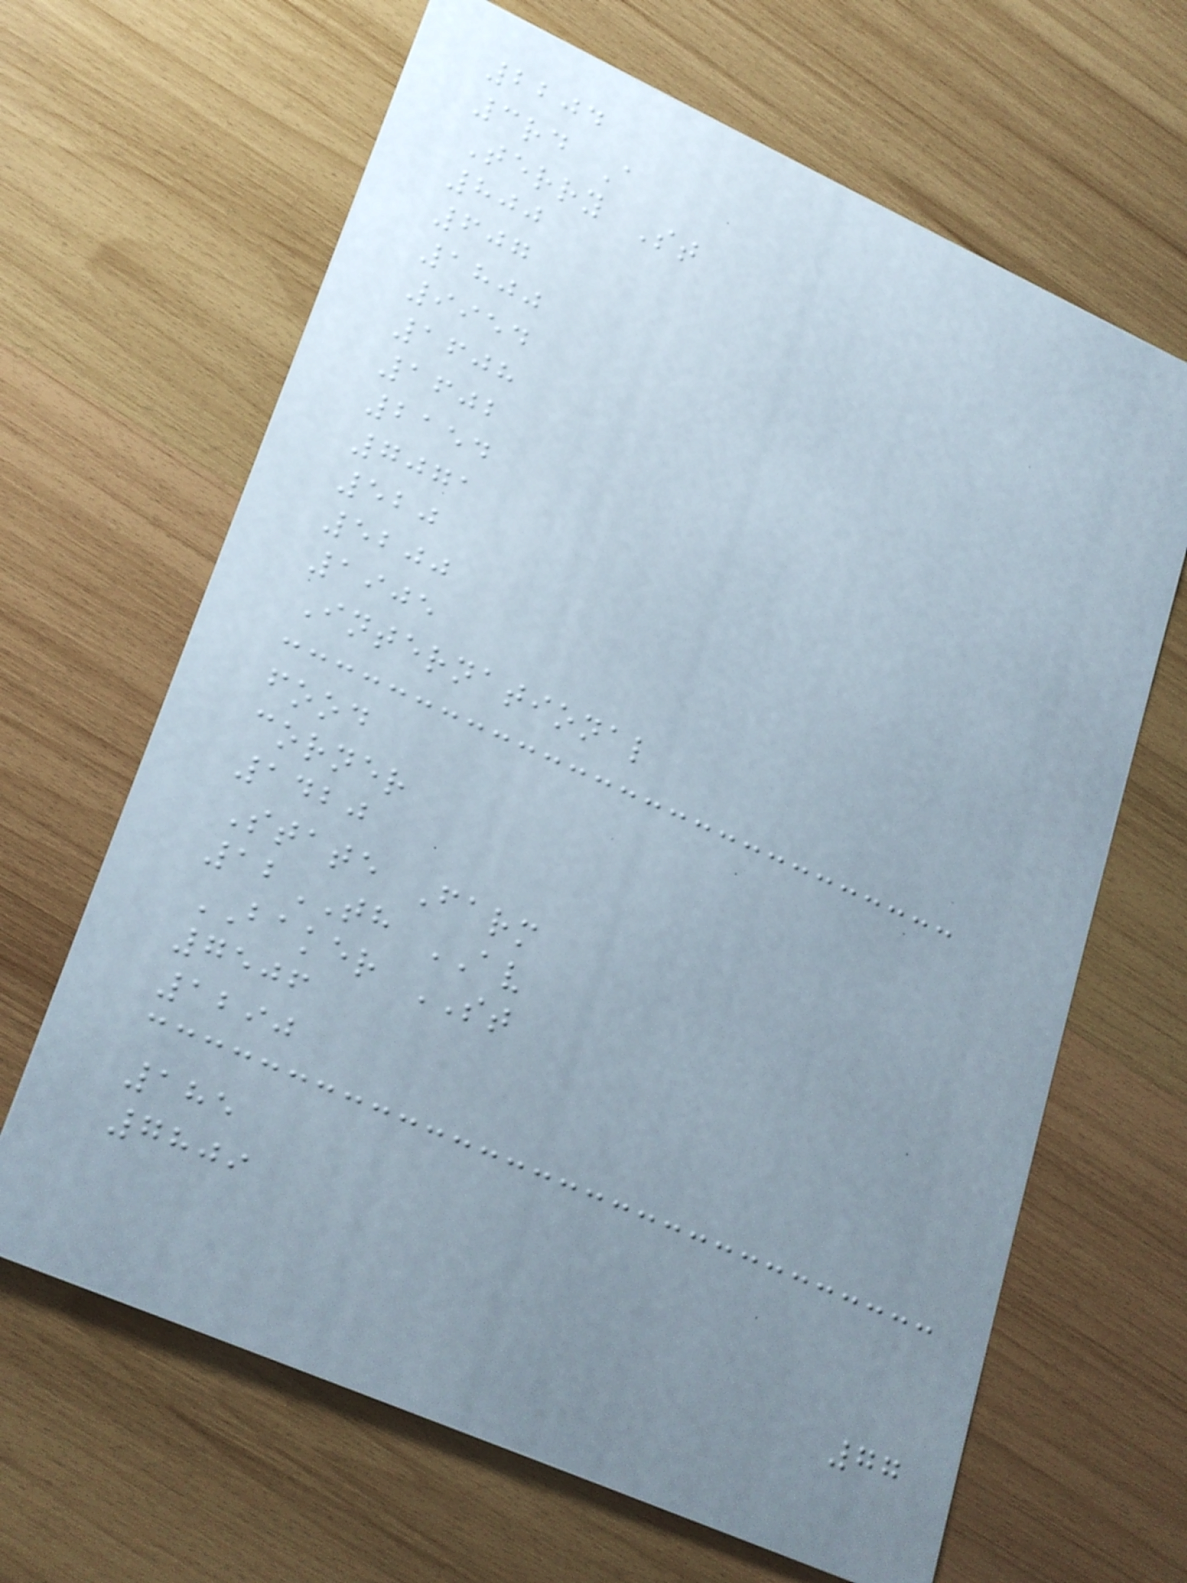2204
3rd A
Terry St
800
607
1800
9954
1608
1602
2154
7071
520
5200
1905
International
food
corner
1420
State Farm
12TH AV
BAKER ST
7506
1290
185
7809
77
